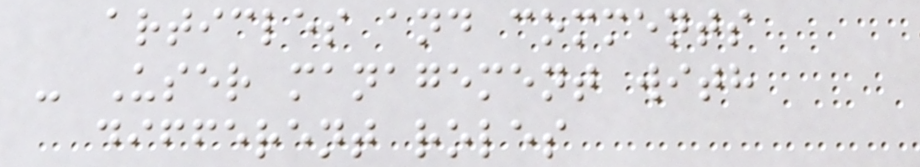articles and comments
- User management with
different roles
